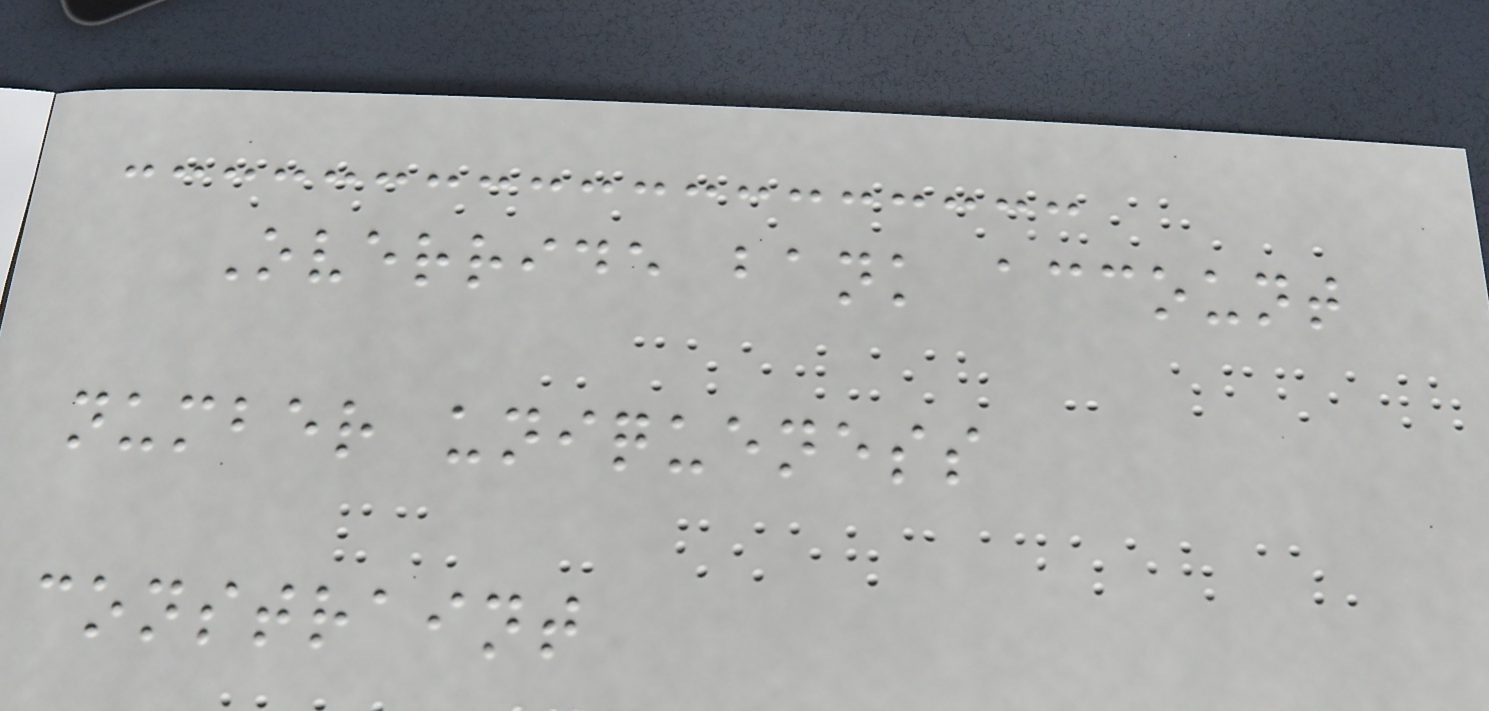Override bank account
number uniqueness
constraint
